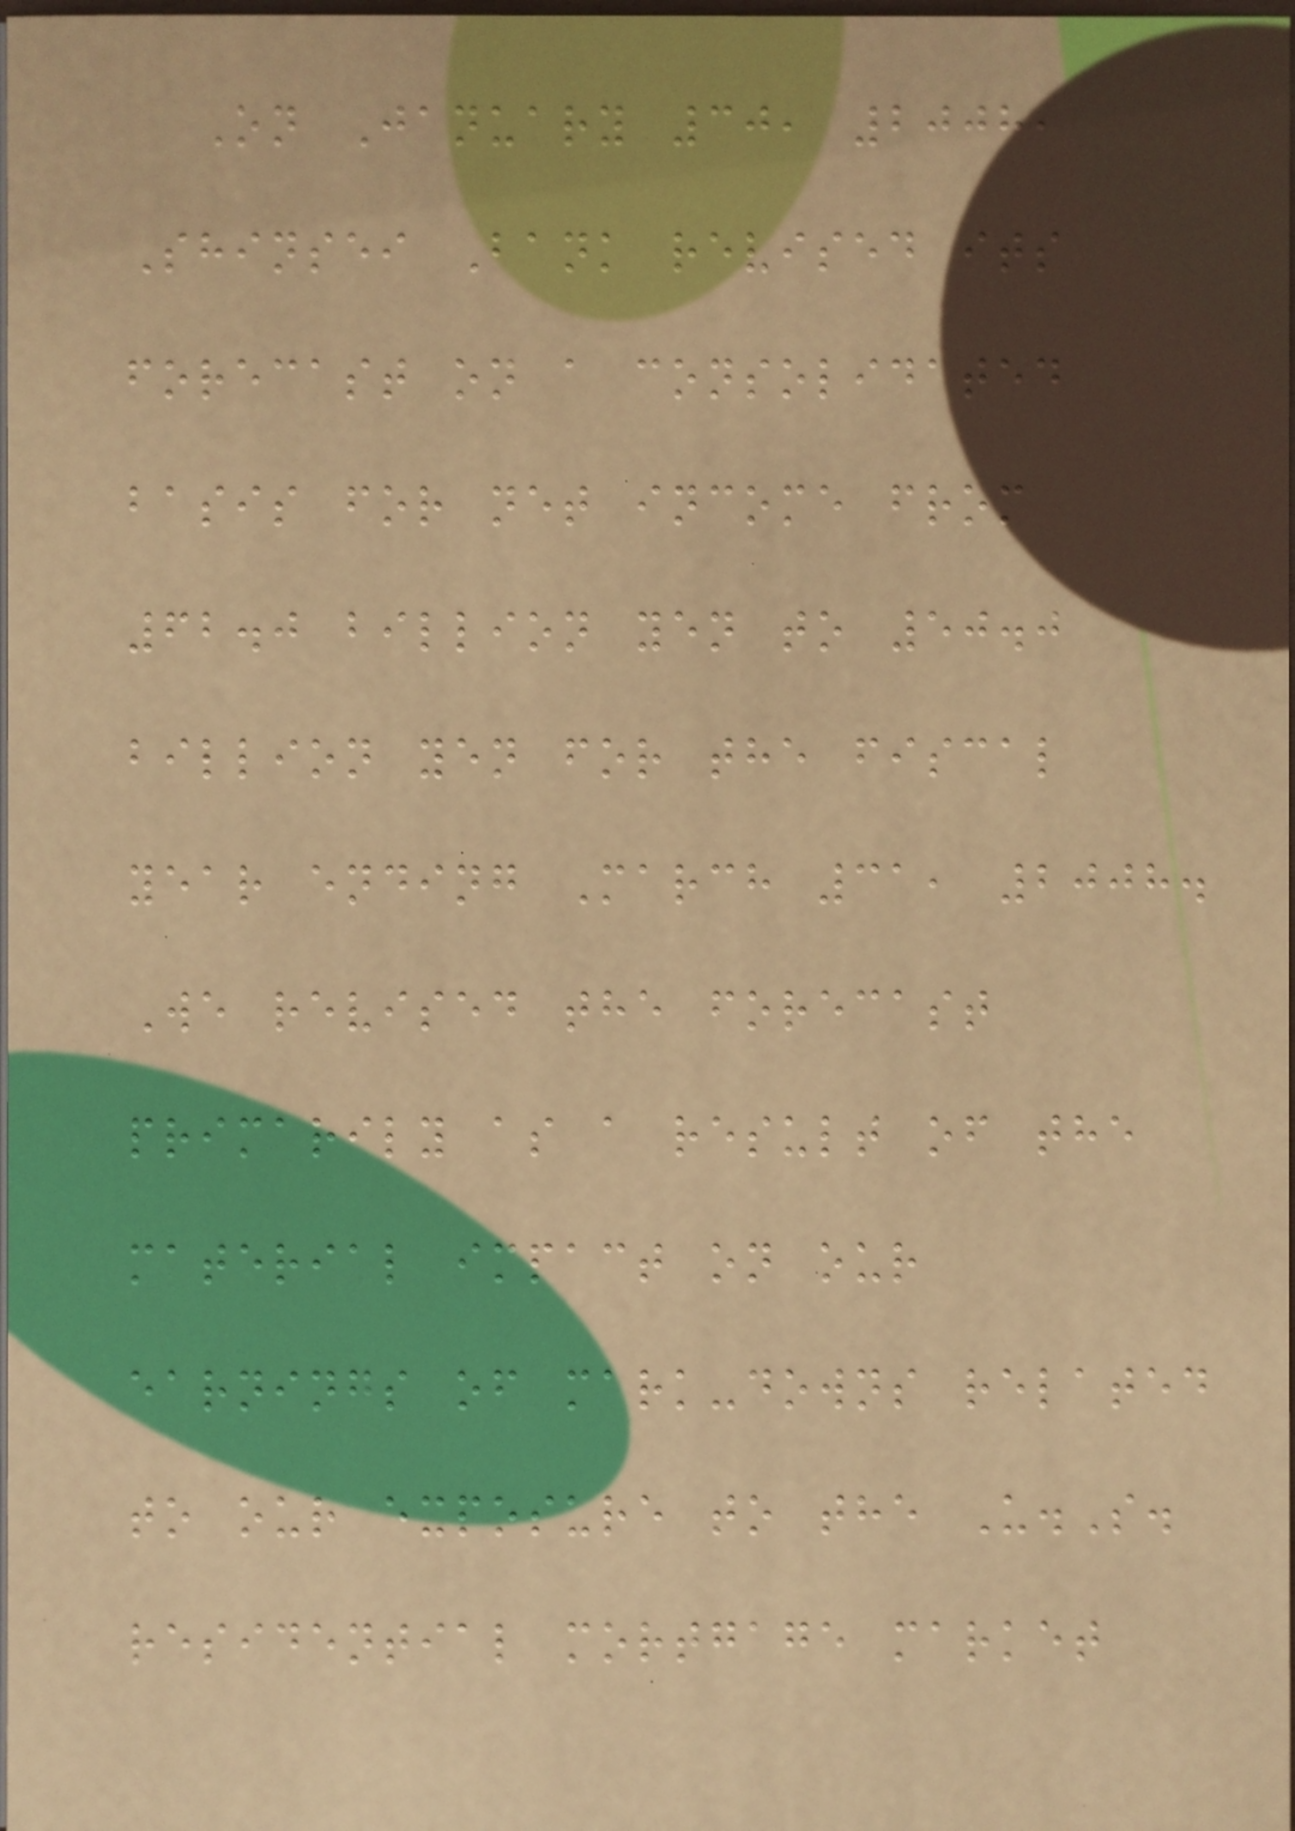On January 30, 2008,
Shinsei Bank revised its
forecast on a consolidated
basis for net income from
62.0 billion yen to 50.0
billion yen for the fiscal
year ending March 31, 2008.
We revised the forecast
primarily as a result of the
material impact on our
earnings of mark-downs related
to our exposure to the U.S.
residential mortgage market
